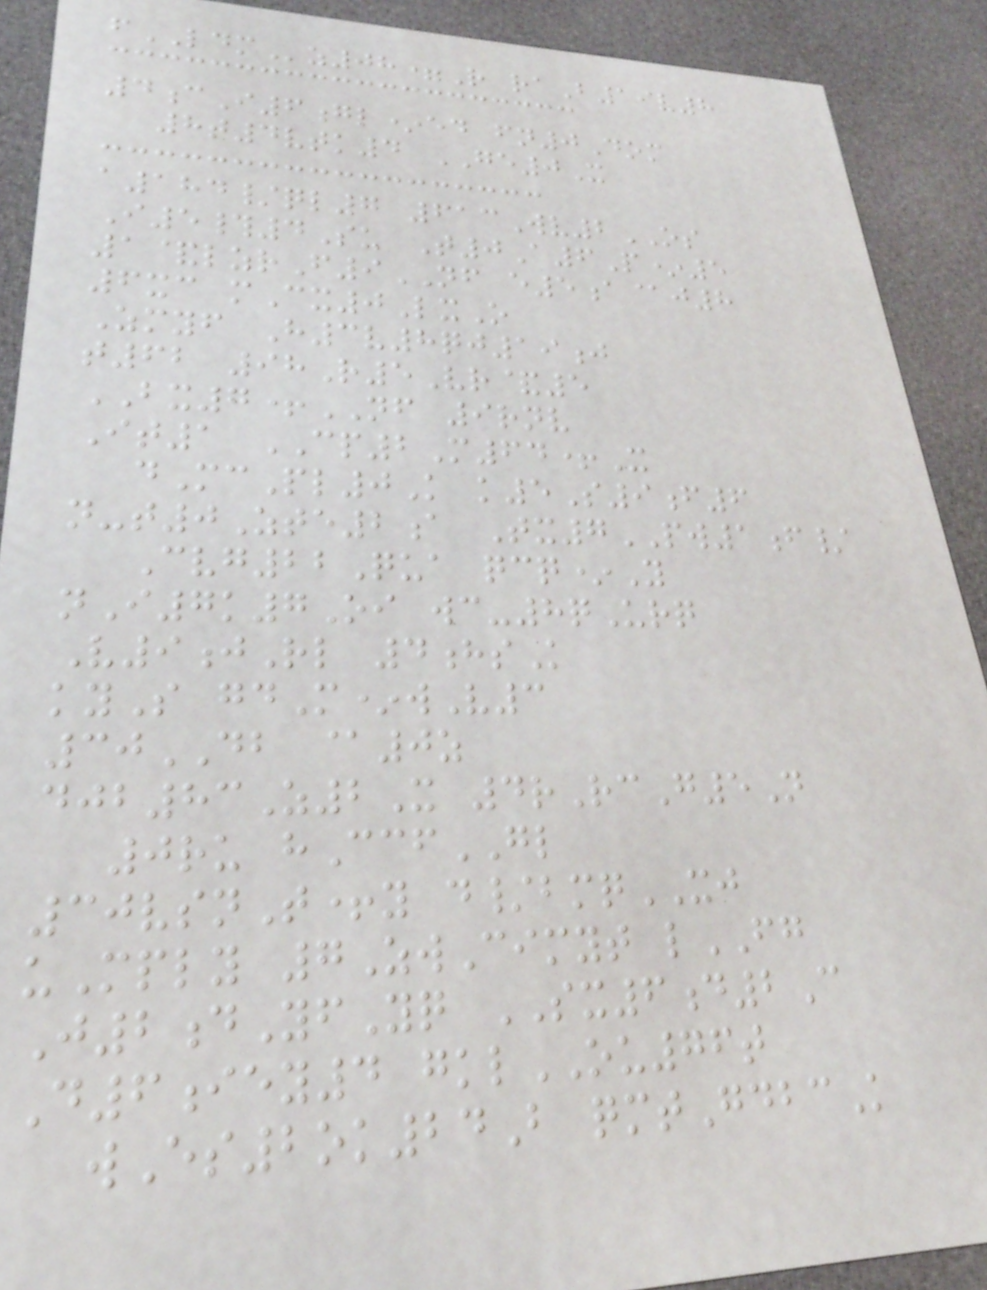fLDMz08=R raB19v8
4cI6gl*ed fn0Dom
8t4vtk4 GE0X
a184/ql7 613Wv2OS
I5#4Su T0A6P*5
1&lzrF9NF e5a@j8
6xc mCx0LxO
Zmyf H3v8qj19j
t62 98R5Vr&5
BX7+NF 9rnv
It1 CP2M64+X
dMcPl0K k5S9f6
n-t0Zte2a Tx7PW1f/
Cvg22Qua qcq*Y
nI7k7Oi wc-8qUrq
V9jRl 4hsK
kyS gdM*wV3
30DB @0z
djb83Z2X 4rRcG5N
0ru hCcfGL
30vsnT+y d/bmqXJ
uMply 7ZwCimyt lFG
J2dYfYq SX6d2C
D6iey4 gklOU76t
wEs2ok24B qmtGdbcK
